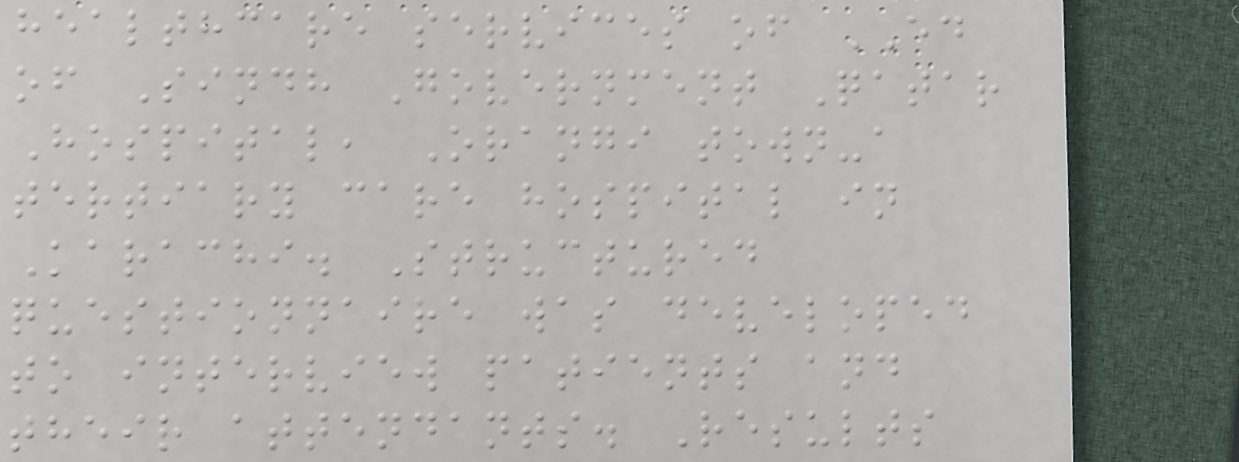healthcare services of ED
of Sindh Government Qatar
Hospital, Orangi town-a
tertiary care hospital in
Karachi. Structured
questionnaire was developed
to interview patients and
their attendants. Results
